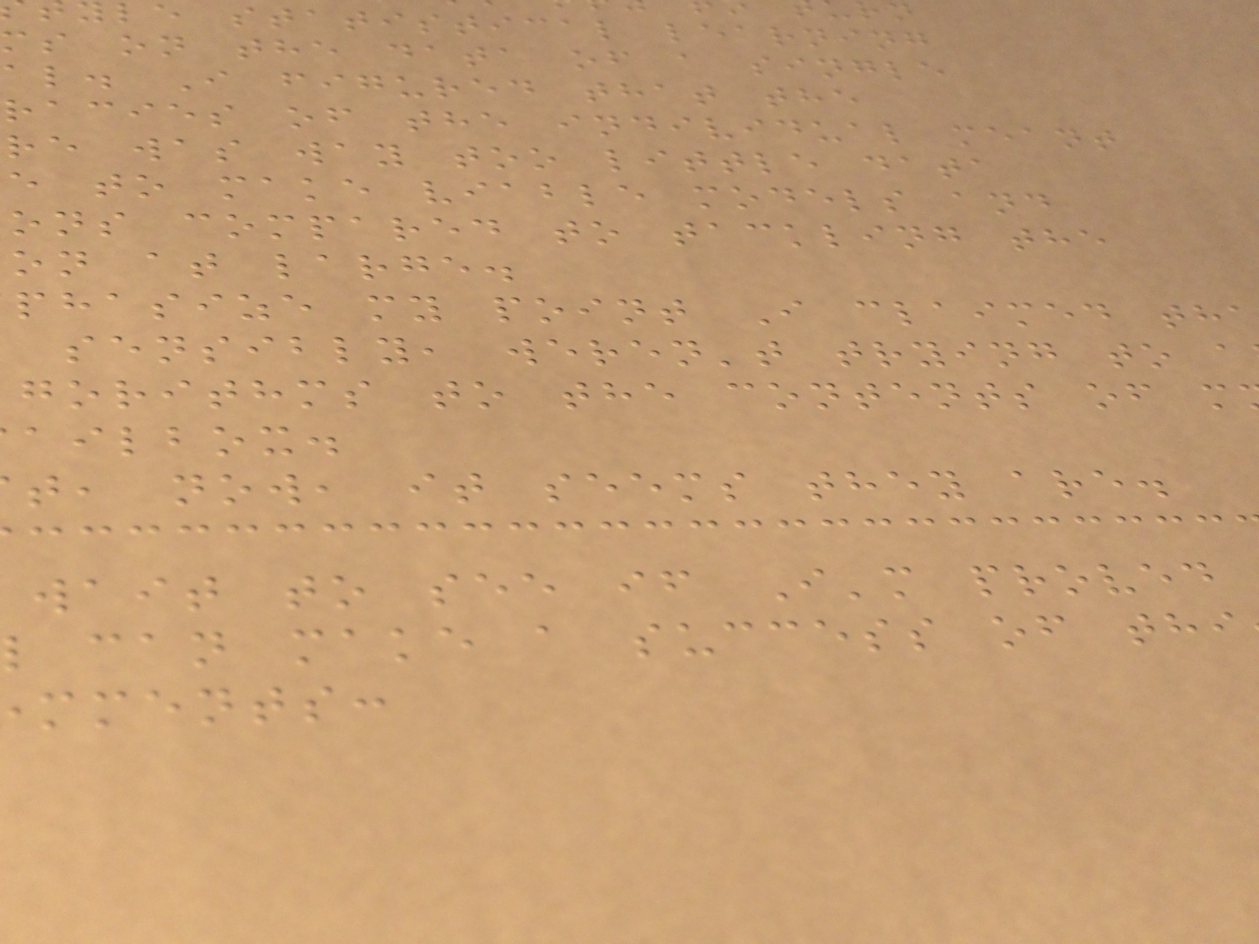e statistical learning
s on the data of a single
al. I figured that the
racies of the individual meant
re was way too little data
e to make viable models and
ons compared to tackling the
on at large.
phasize my point I claimed th
sensibly, weren't trying to a
gorithms to the contents of m
ailbox.
t, now, it seems they are.
wait to see if I'm proved
can make a success of thi
mments:
